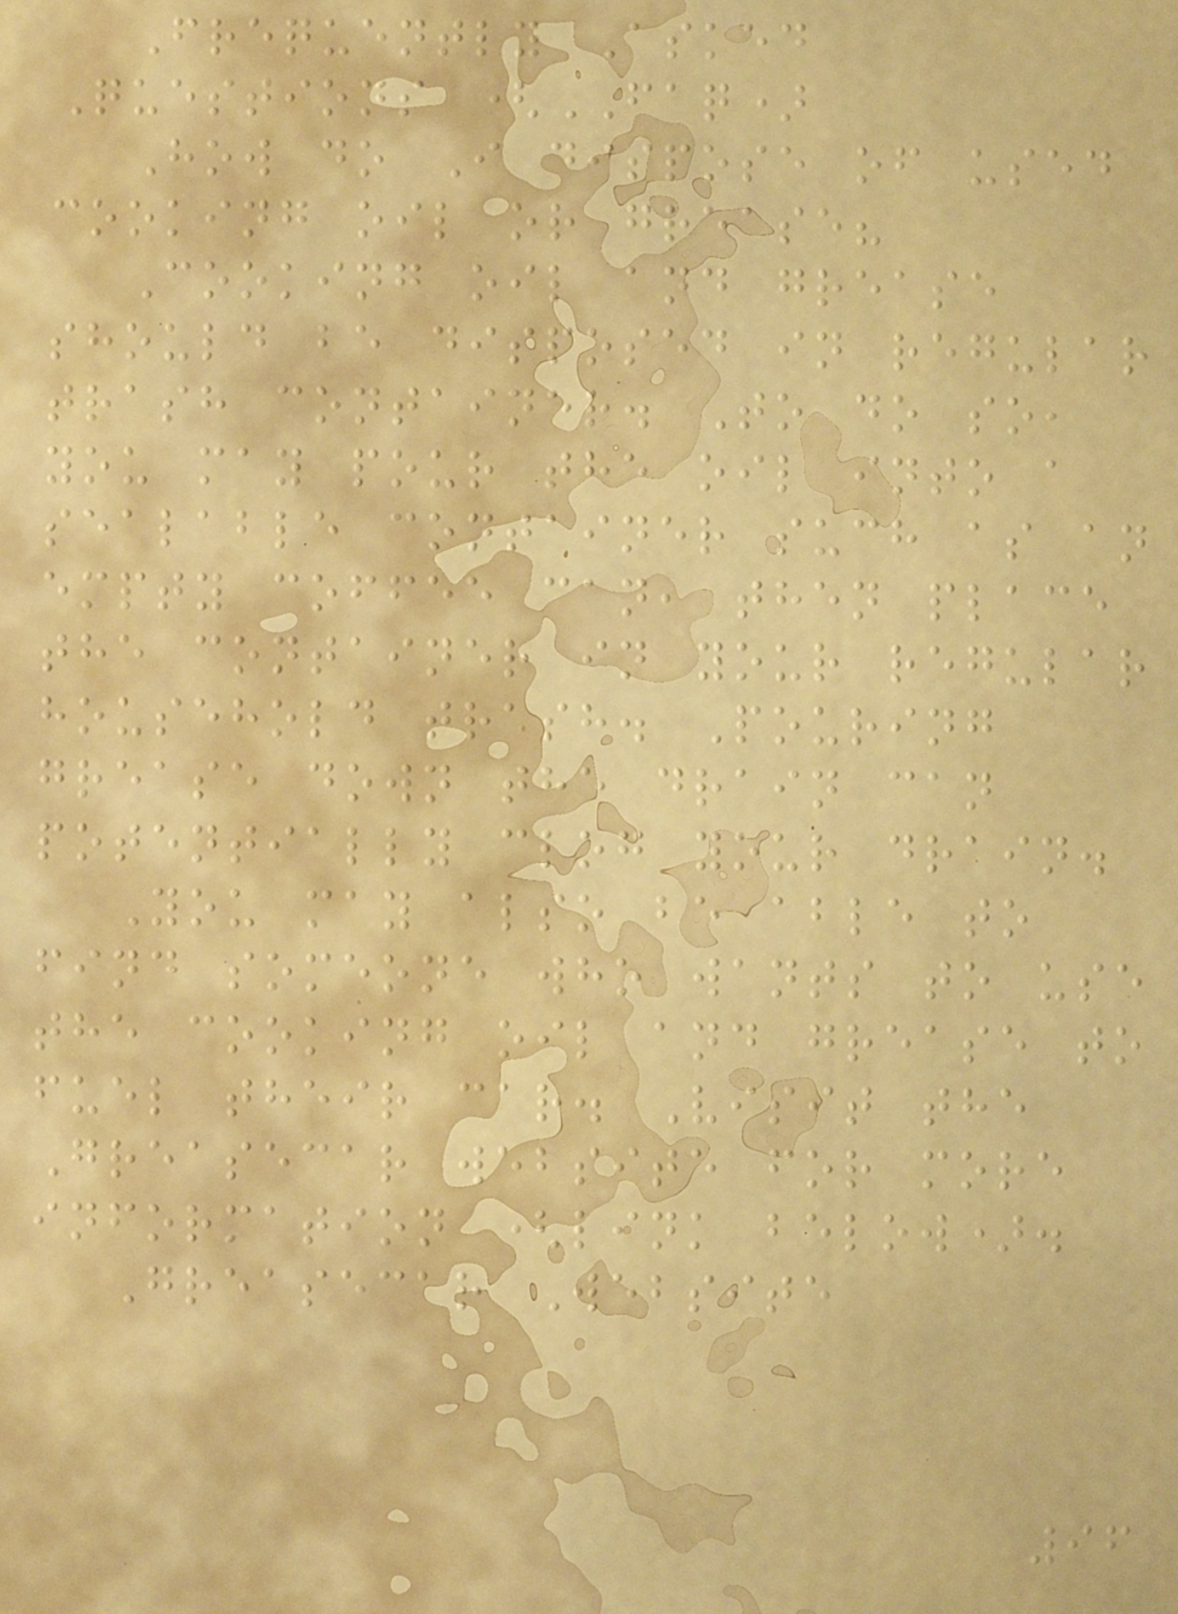Frequently Asked
Questions (FAQ)
How do I dispose of used
cooking oil or grease?
Cooking oil and grease
should be disposed in regular
trash container. To do so,
you may pour the oil into a
sealable container such as an
empty coffee can, then place
the container in your regular
household trash. Pouring
grease down the drain can
potentially clog your drain.
You may also be able to
find someone who wants to use
the cooking oil and grease to
fuel their car. Visit the
Greasecar website for more
information (link below).
Greasecar Website
96
